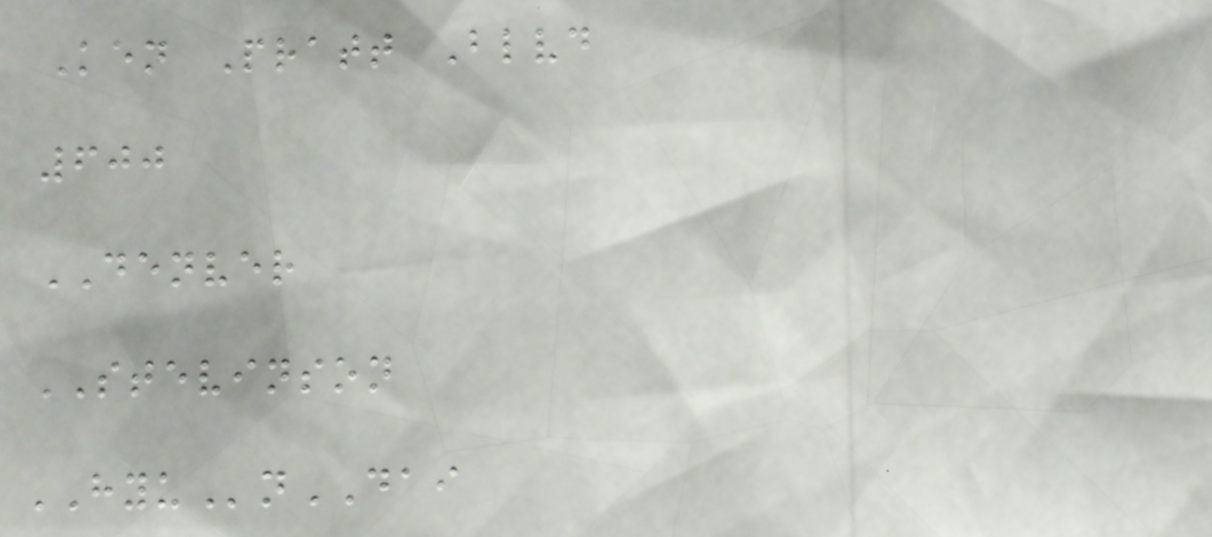Ken Pratt Blvd
600
DENVER
STEVINSON
HYUnDAI
